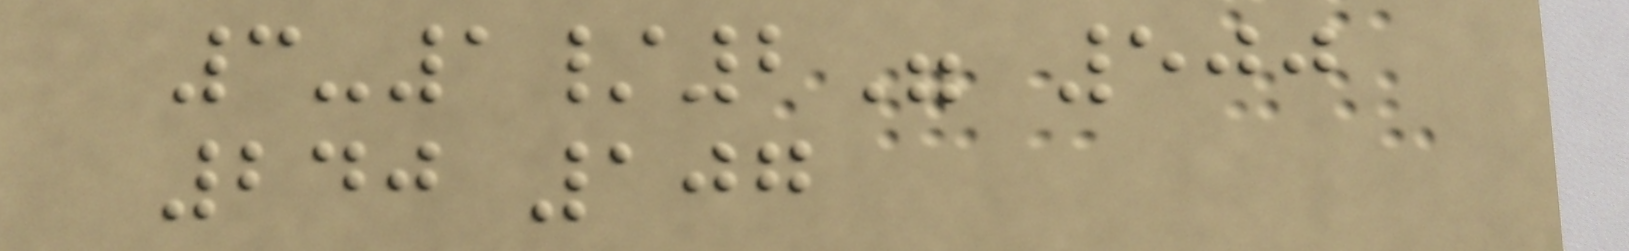3-1/2" 500
240 107
